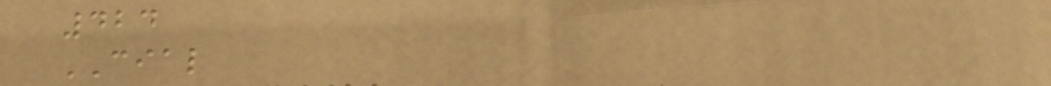424
CIAL
